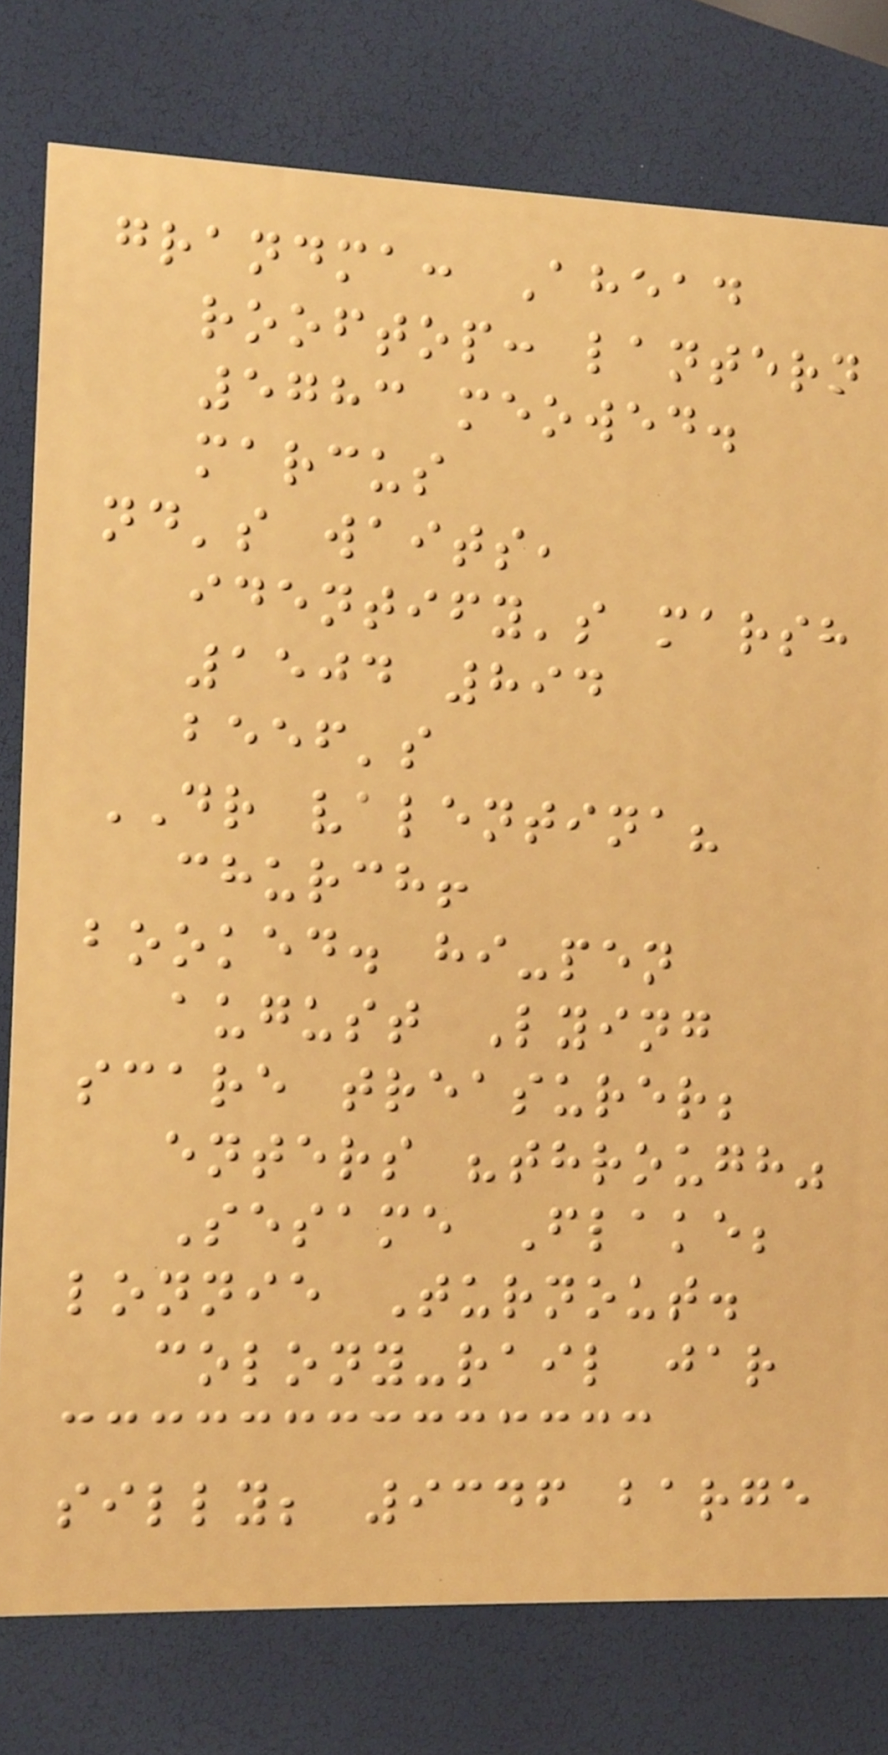grandma: Ahead
rooftop: lantern
5783 meowed.
marcus
nd's waits,
identify's marsh
1504 894
beef's
DR valentina?
church!
booked. hi-pen
august Lying
scare treasurer;
enters "through"
Sesame Flake;
lonnie Turnout.
colony-rail jar
silly; 9346 barge
